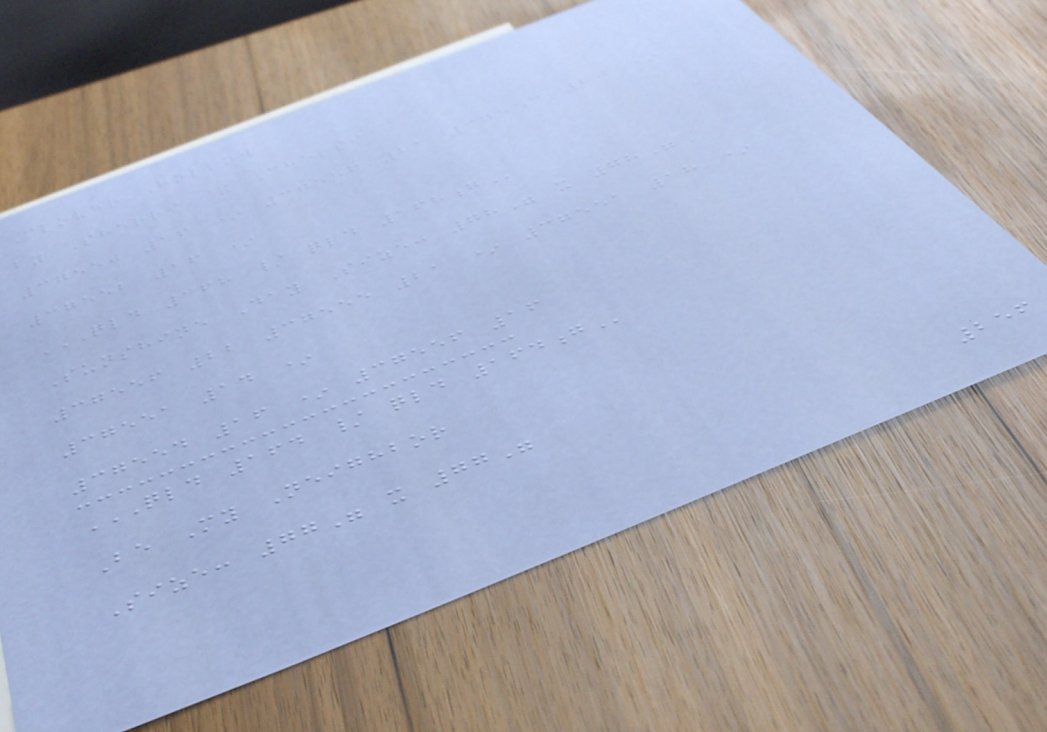Clover Hollow
by Sherri & Chelsi
37550 16 * 37556 21 37553 20 *
37552 16 *
QLD 168 / QLD 168G
Sunshine Day Size: 78" x 78"
37556 22 37555 21 * 37551 18 *
37551 14 *
37554 16 * 37556 16
QLD 164 / QLD 164G
Be My Neighbor
Size: 77" x 77"
256
